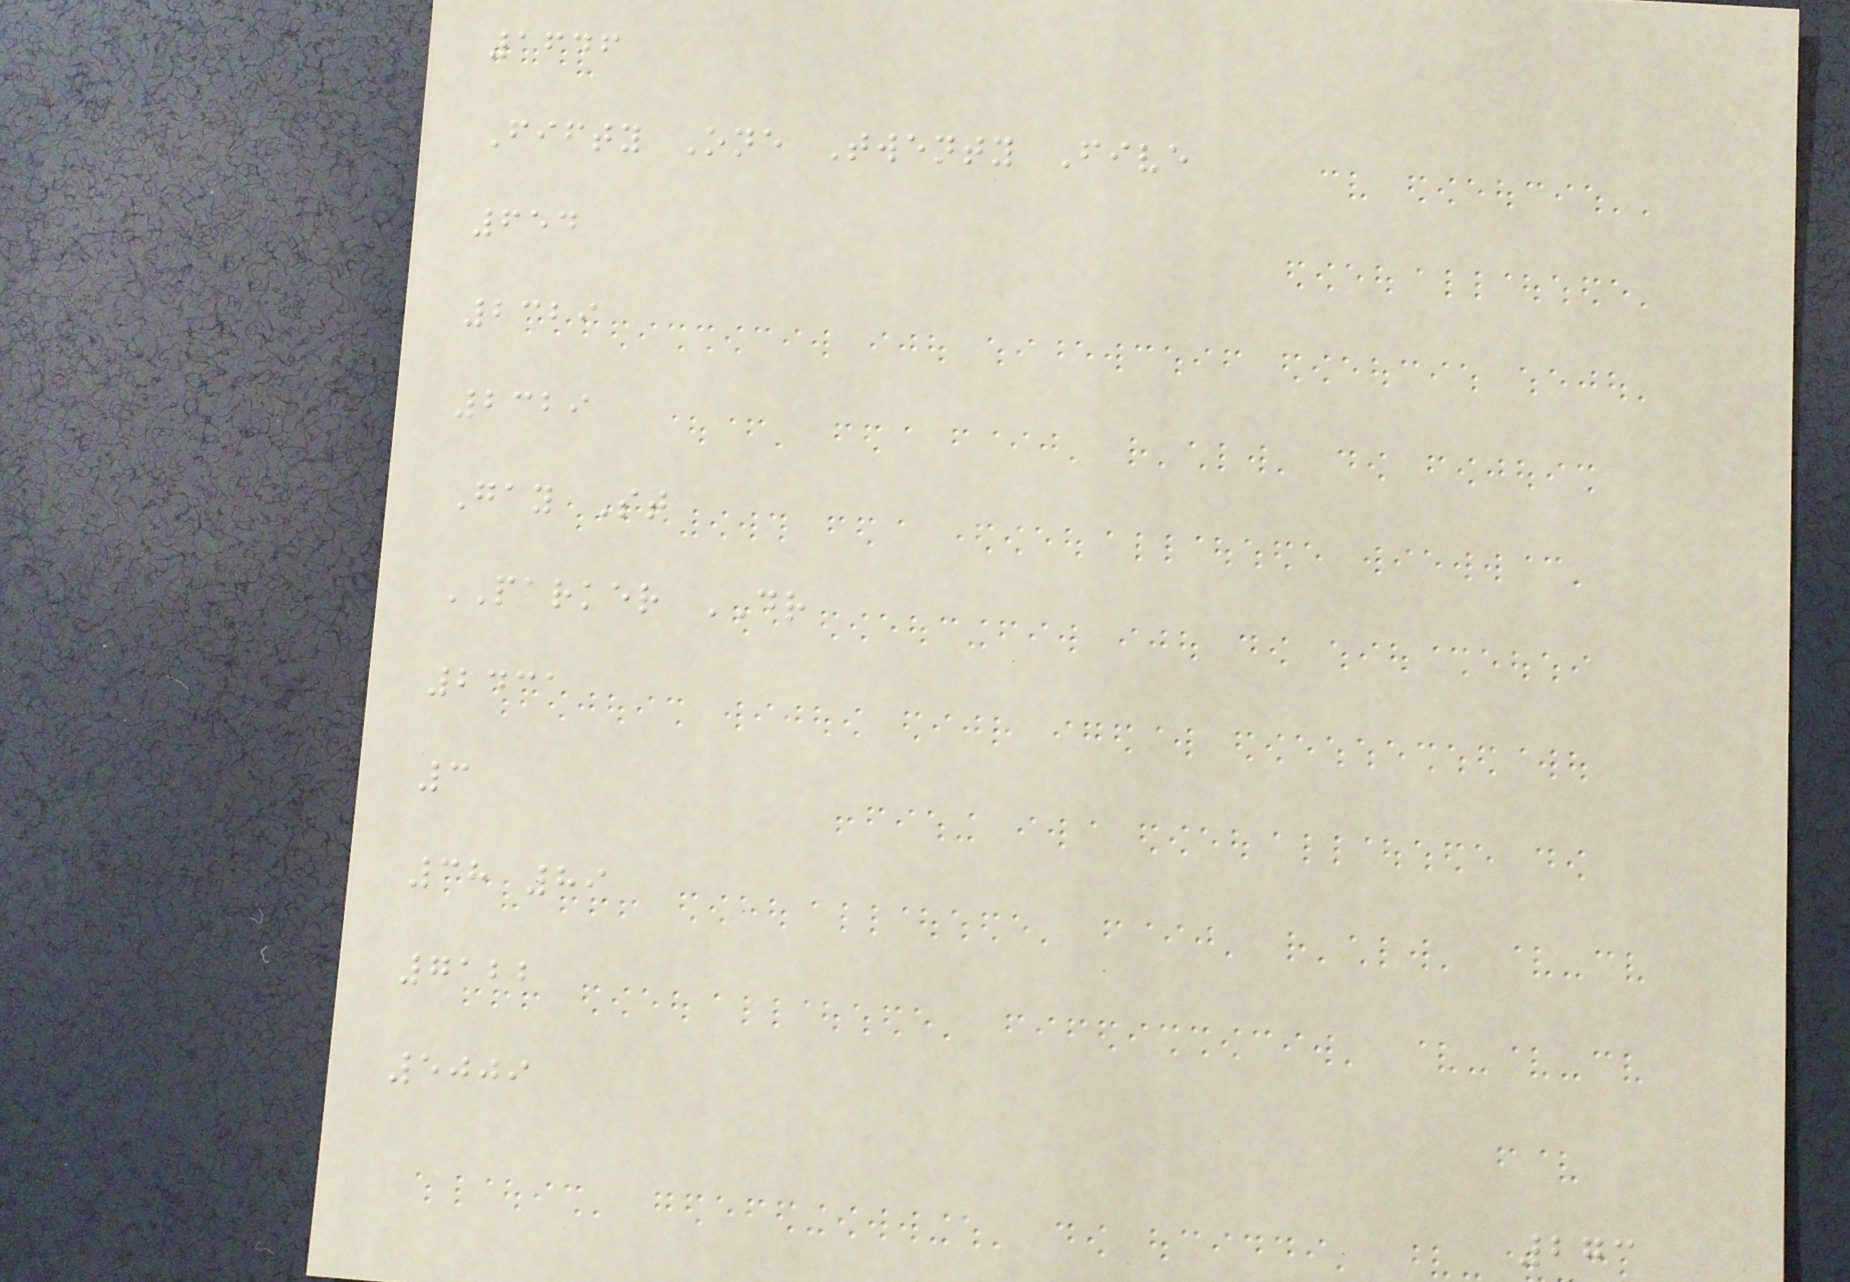1646
Fifty One Twenty Five
654
2329
2329
Gay St
PARKER DR
2431
3
38 89
7122
5009
273
